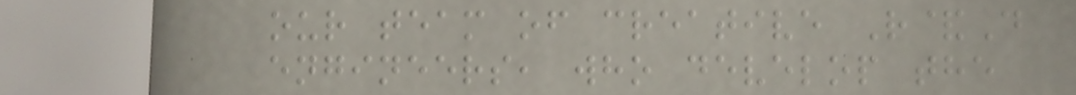our team of creative R&D
engineers, who develop the
